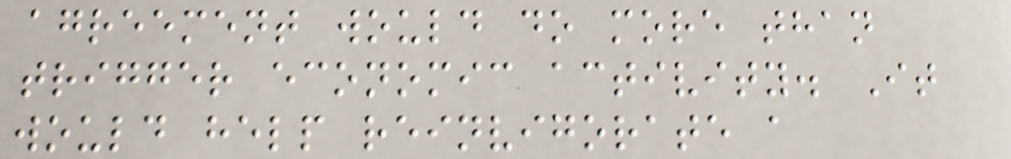agreement would do more than
trigger economic activity. It
would help reinvigorate a
